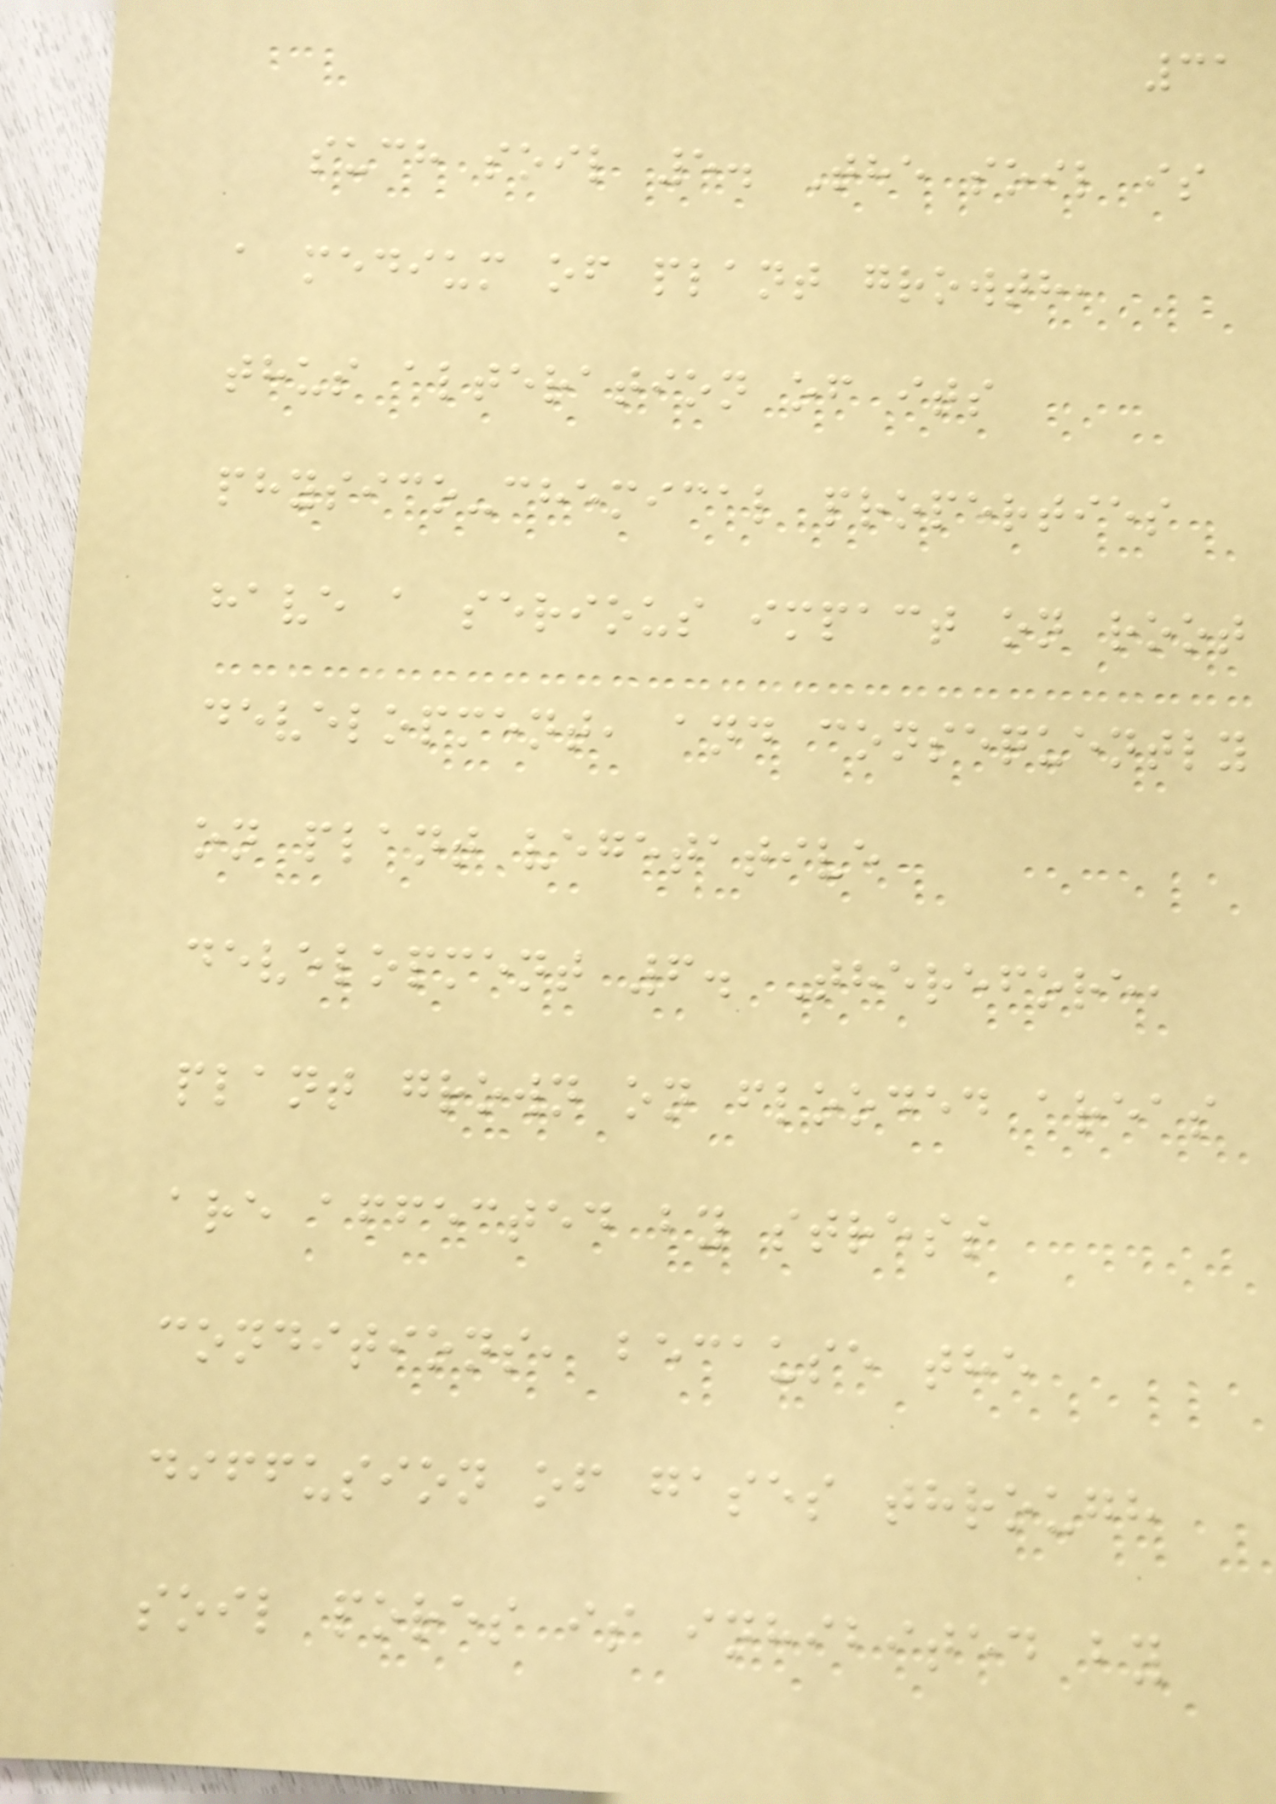31
such soil 5. The soil is
a medium of plant growth,
thus alteration of its
physico-chemical properties
have a serious impact on root
development, and consequently
on plant vegetative
development 6. Therefore,
plant grown on flooded areas
are affected by stress
conditions, because the
diffusion of gases through
soil pores is inhibited by
